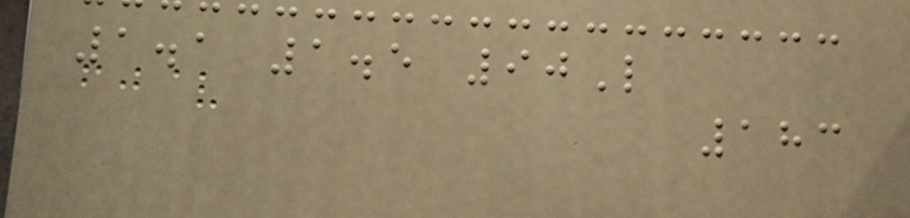1.1 1.5 90L
183
